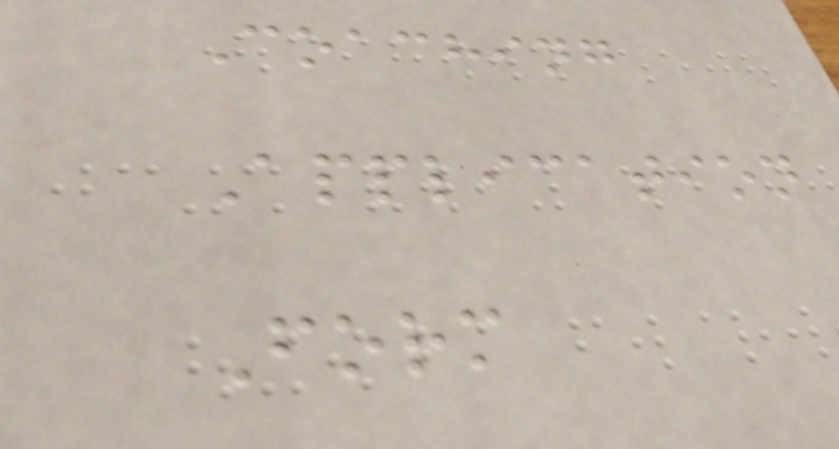Coaching
Application
Form
